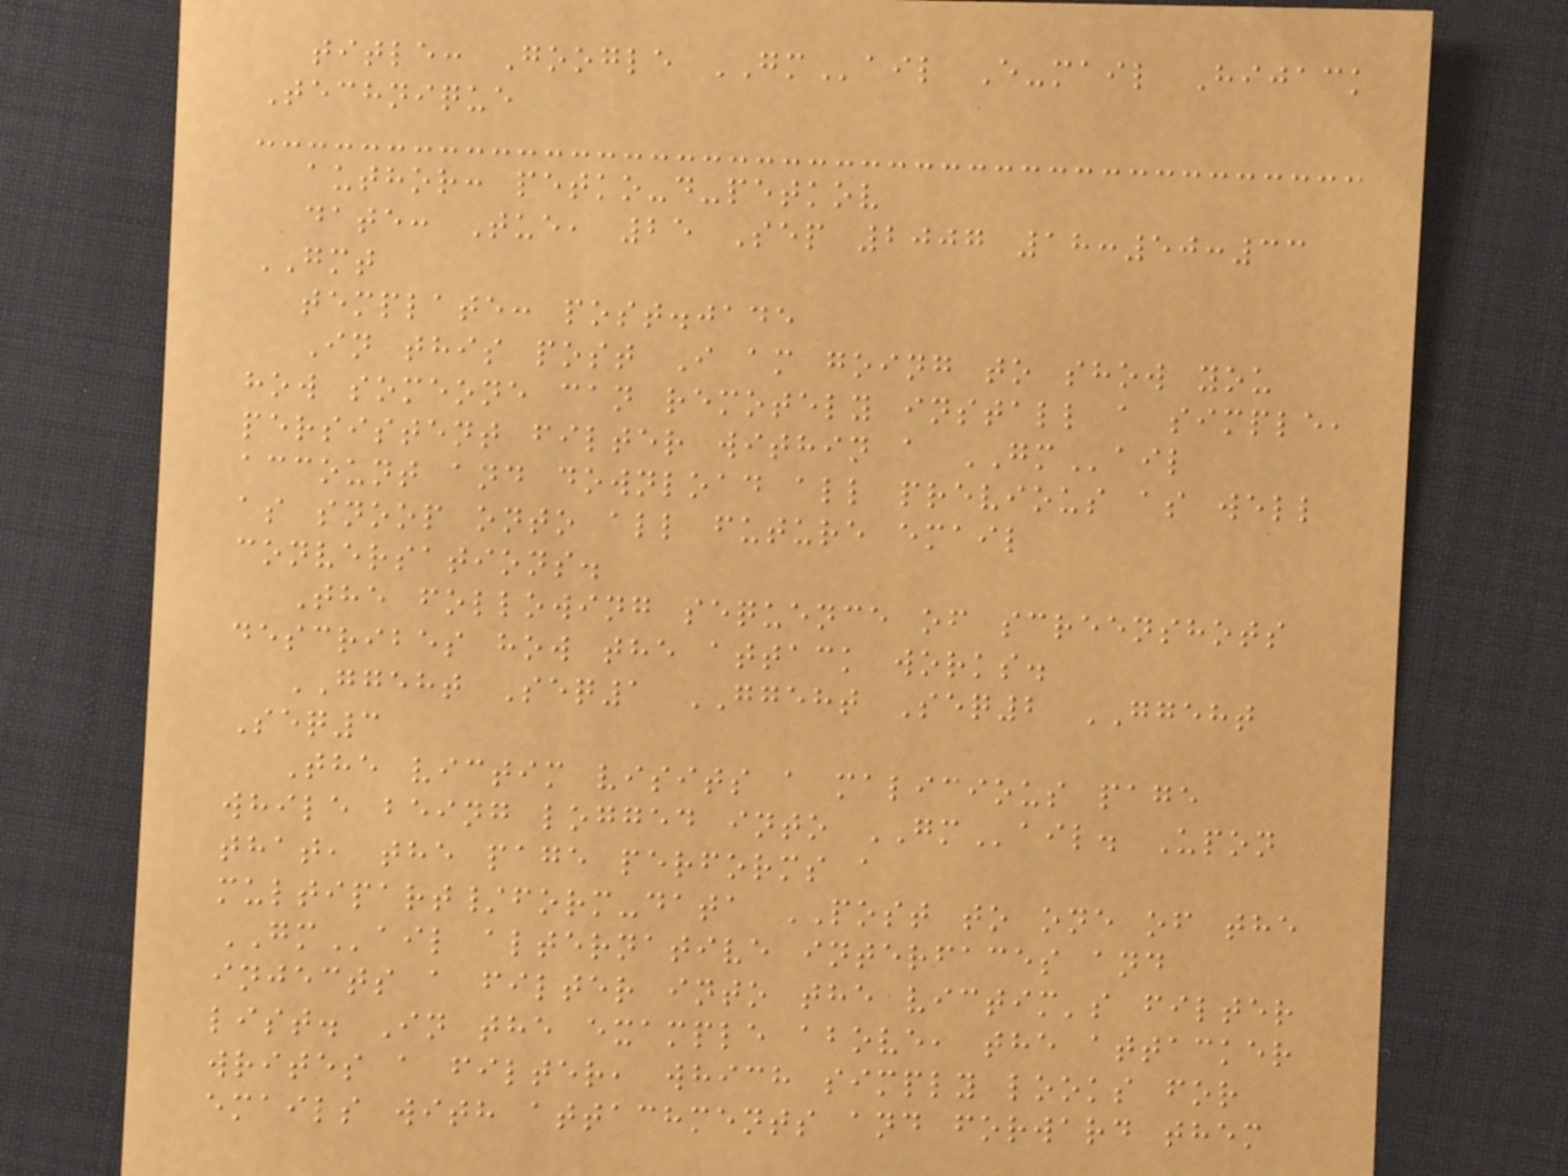title: Google GMail E-mail Hijack
Technique
author: petko-d-petkov
date: Tue, 25 Sep 2007 18:50:33
GMT
template: post.jade
In this post I am going to show you
how someone can remotely install a simple,
persistent filter within a GMail
account and download all previous as well
as snoop onto all future email
conversations.
The following sequence of screenshots
describes how the attack works.
GGEHT Seq1 GGEHT Seq2 GGEHT
Seq3
The victim visits a malicious page
while being logged into GMail. Upon
that, the page performs a
multipart/form-data POST to one of the
GMail alternative interfaces and
injects a filter into the victim's filter
list. In the example above, the attacker
writes a filter, which simply looks for
emails with attachments and forward them
